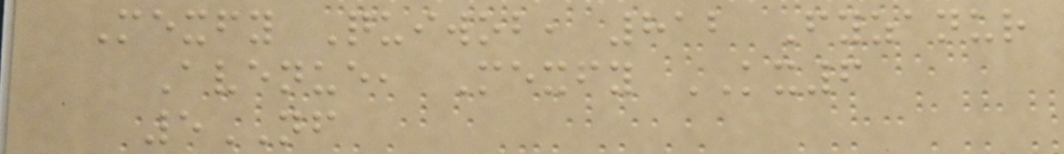Mexfy Quiwob, 812 Fyzanur
Avenue, Mexfy KX6
5NF
